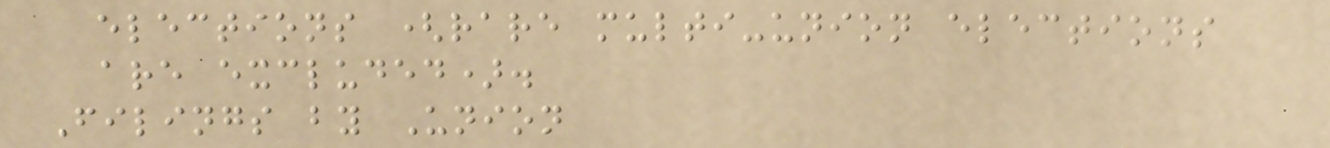elections (rare multi-union elections
are excluded).
Filings by Union
